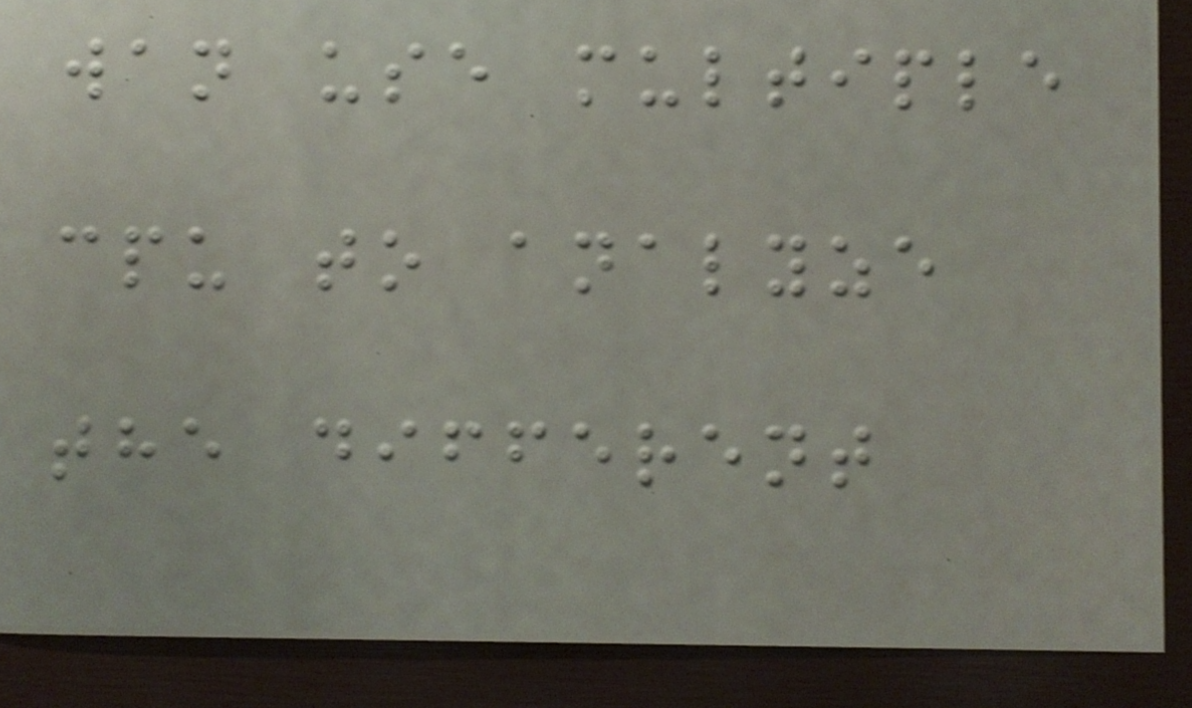wan use multiple
cpu to analyze
the different
